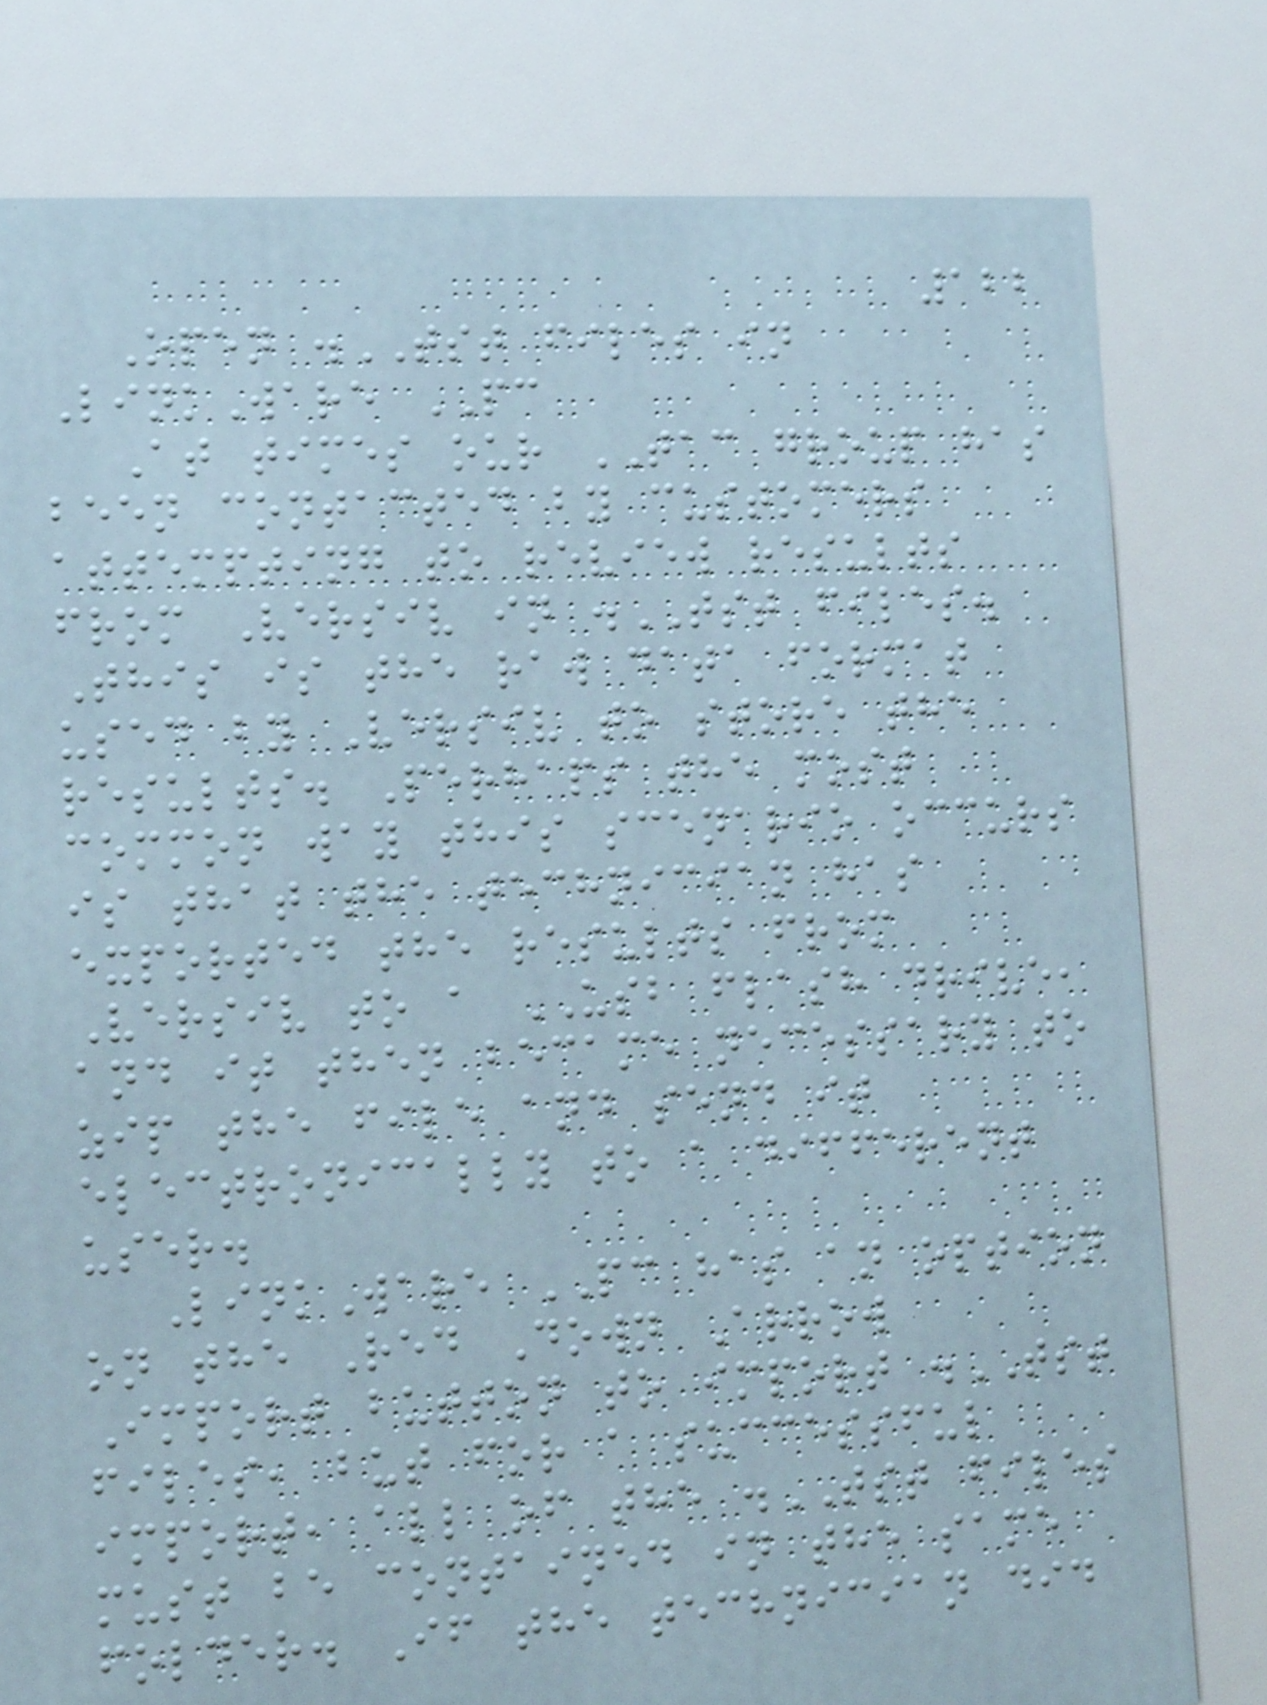122
Open .TST files in
LinkWare PC
At times our TAC group has
been contacted by customers
attempting to review results
from Versiv in .TST files.
This is the raw data format
used by Versiv to store the
results. Perhaps the most
common way this scenario occurs
is that the technician has
exported the results from
Versiv to a USB flash drive,
and it then became necessary to
zip the file and send it
electronically to a different
user.
LinkWare PC has an option
on the Red Down Arrow
Import button to import .TST
files, but for a successful
import, all of the .TST files
must be contained in the same
folder. If the technician did
